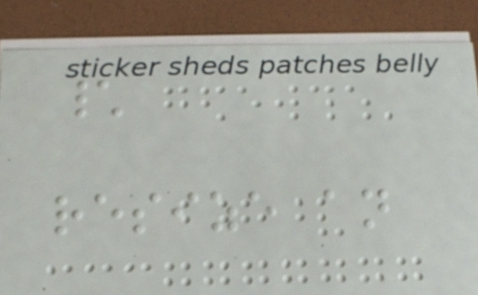\
resize an
